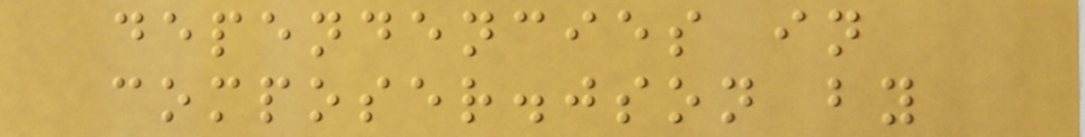dependencies in
composer.json by
